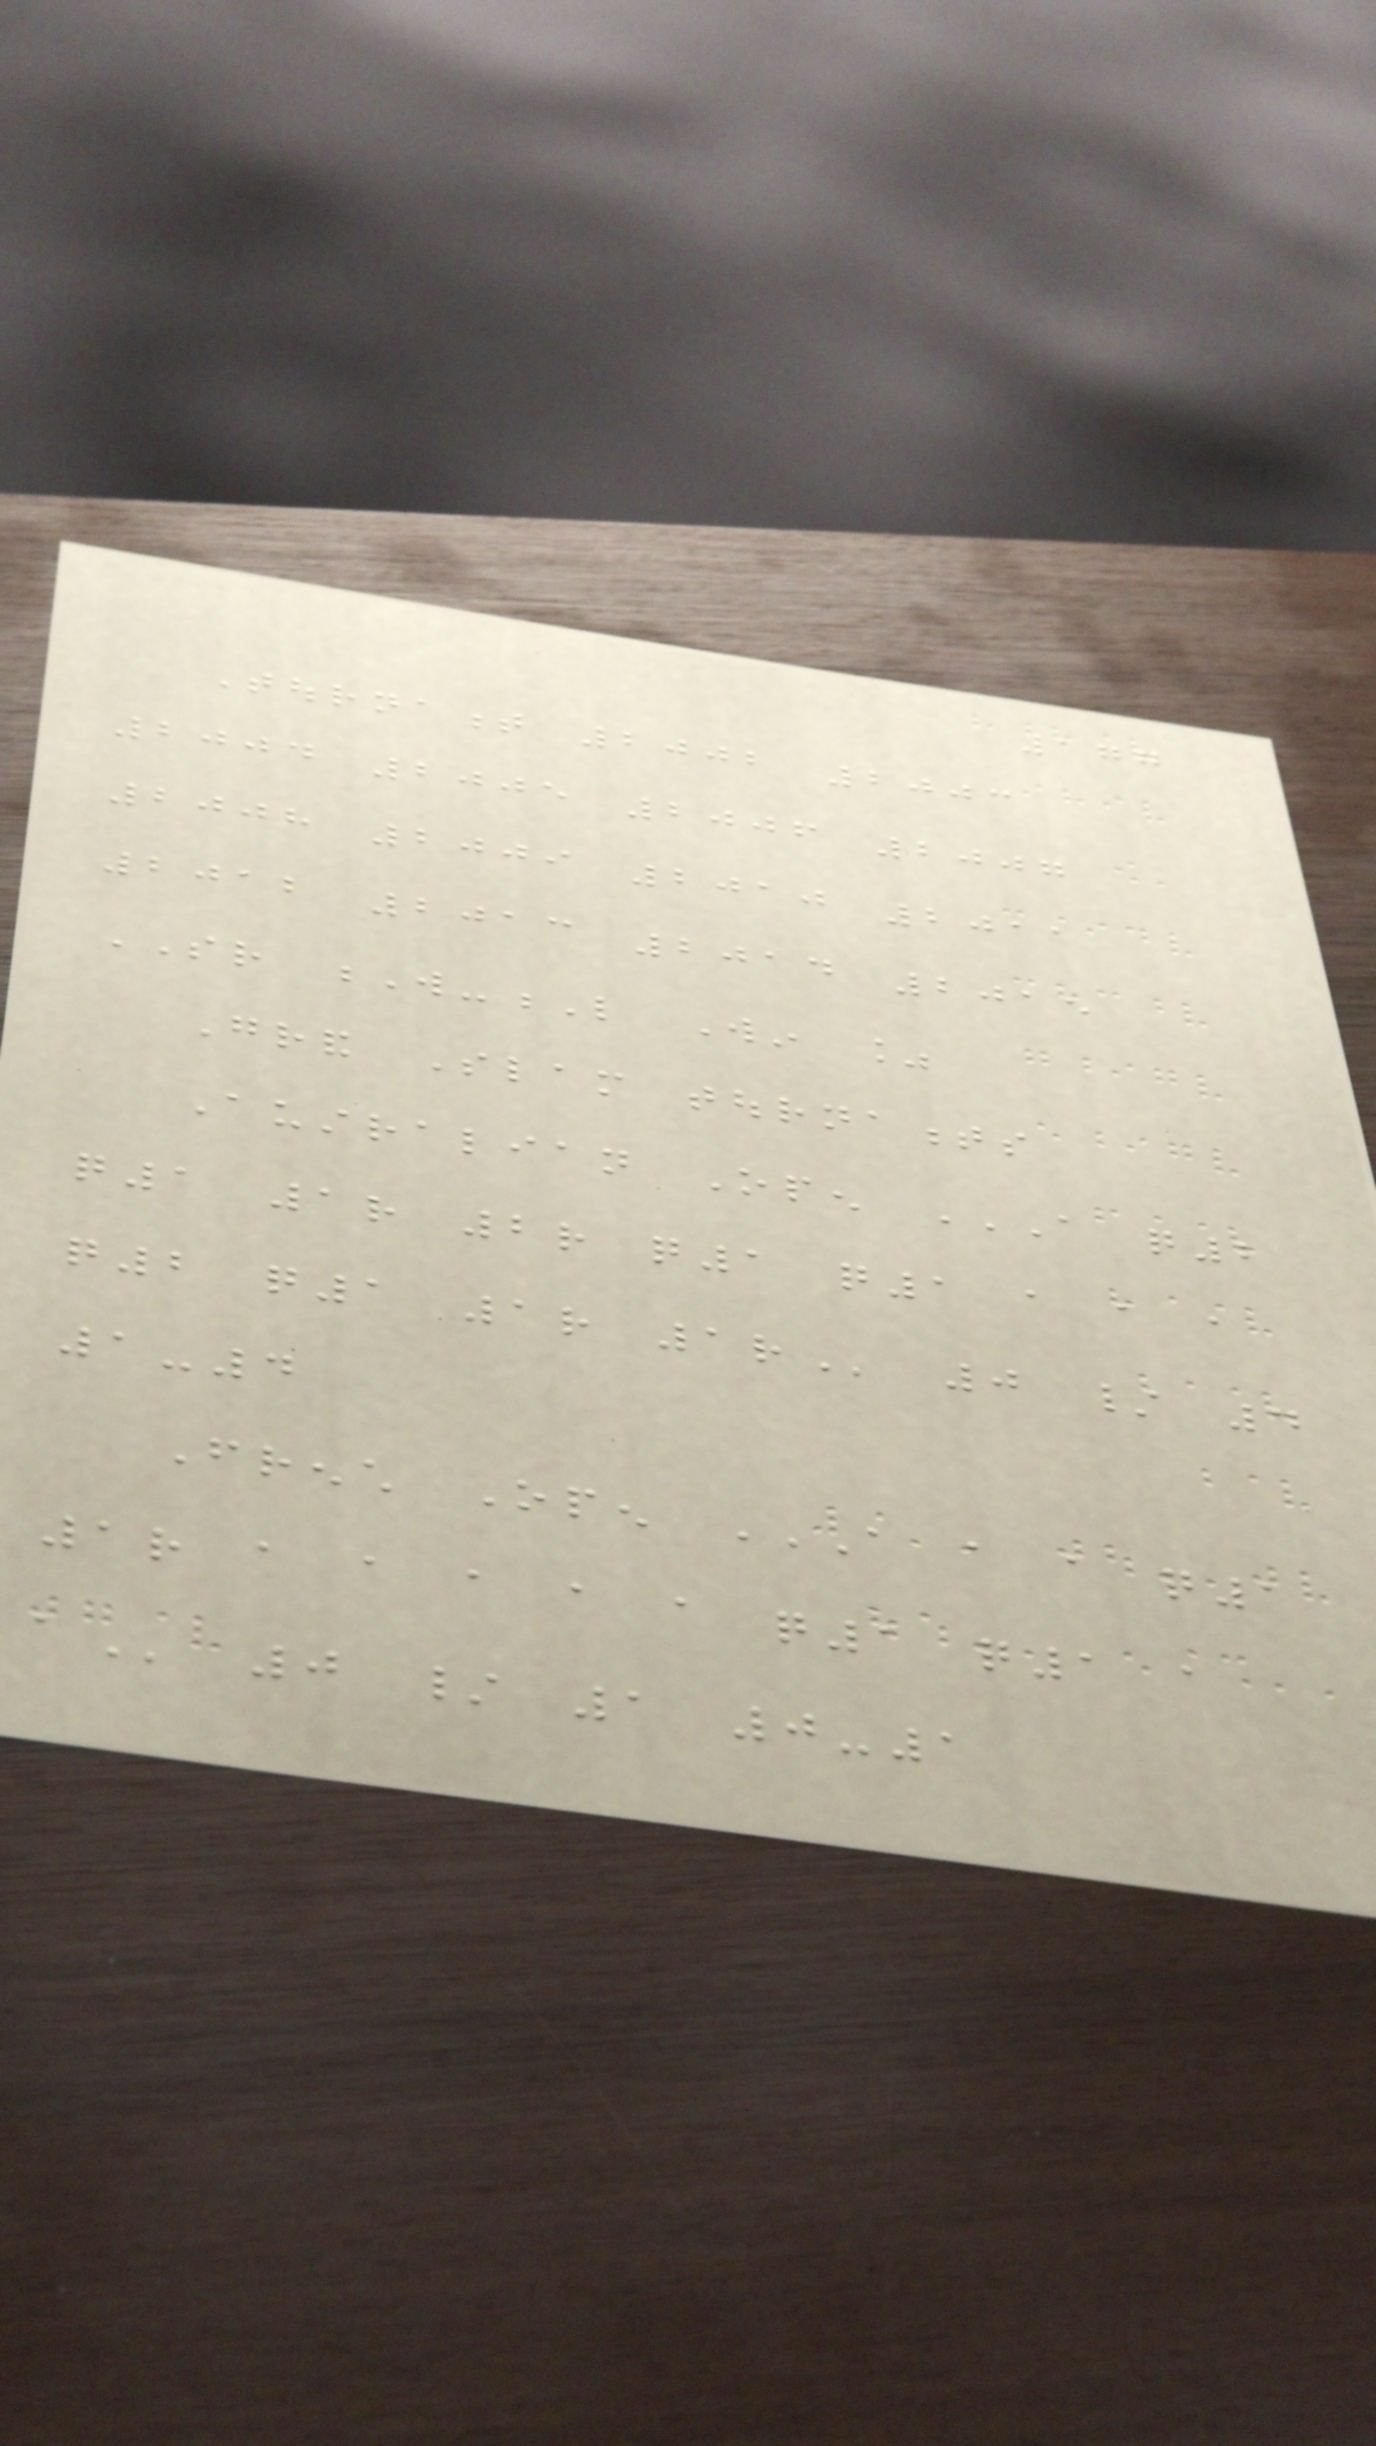177
Tournament 2002 2003
2004 2005 2006 2007
2008 2009 2010 2011
2012 2013 2014 2015
SR W-L Win %
Grand Slam tournaments
Australian Open A Q2
Q1 1R 2R Q1 Q1 A A A
Q2 Q1 1R 1R 0 / 4
1-4
French Open A A A Q1
1R A A A A A Q1 Q1 A
A 0 / 1 0-1
